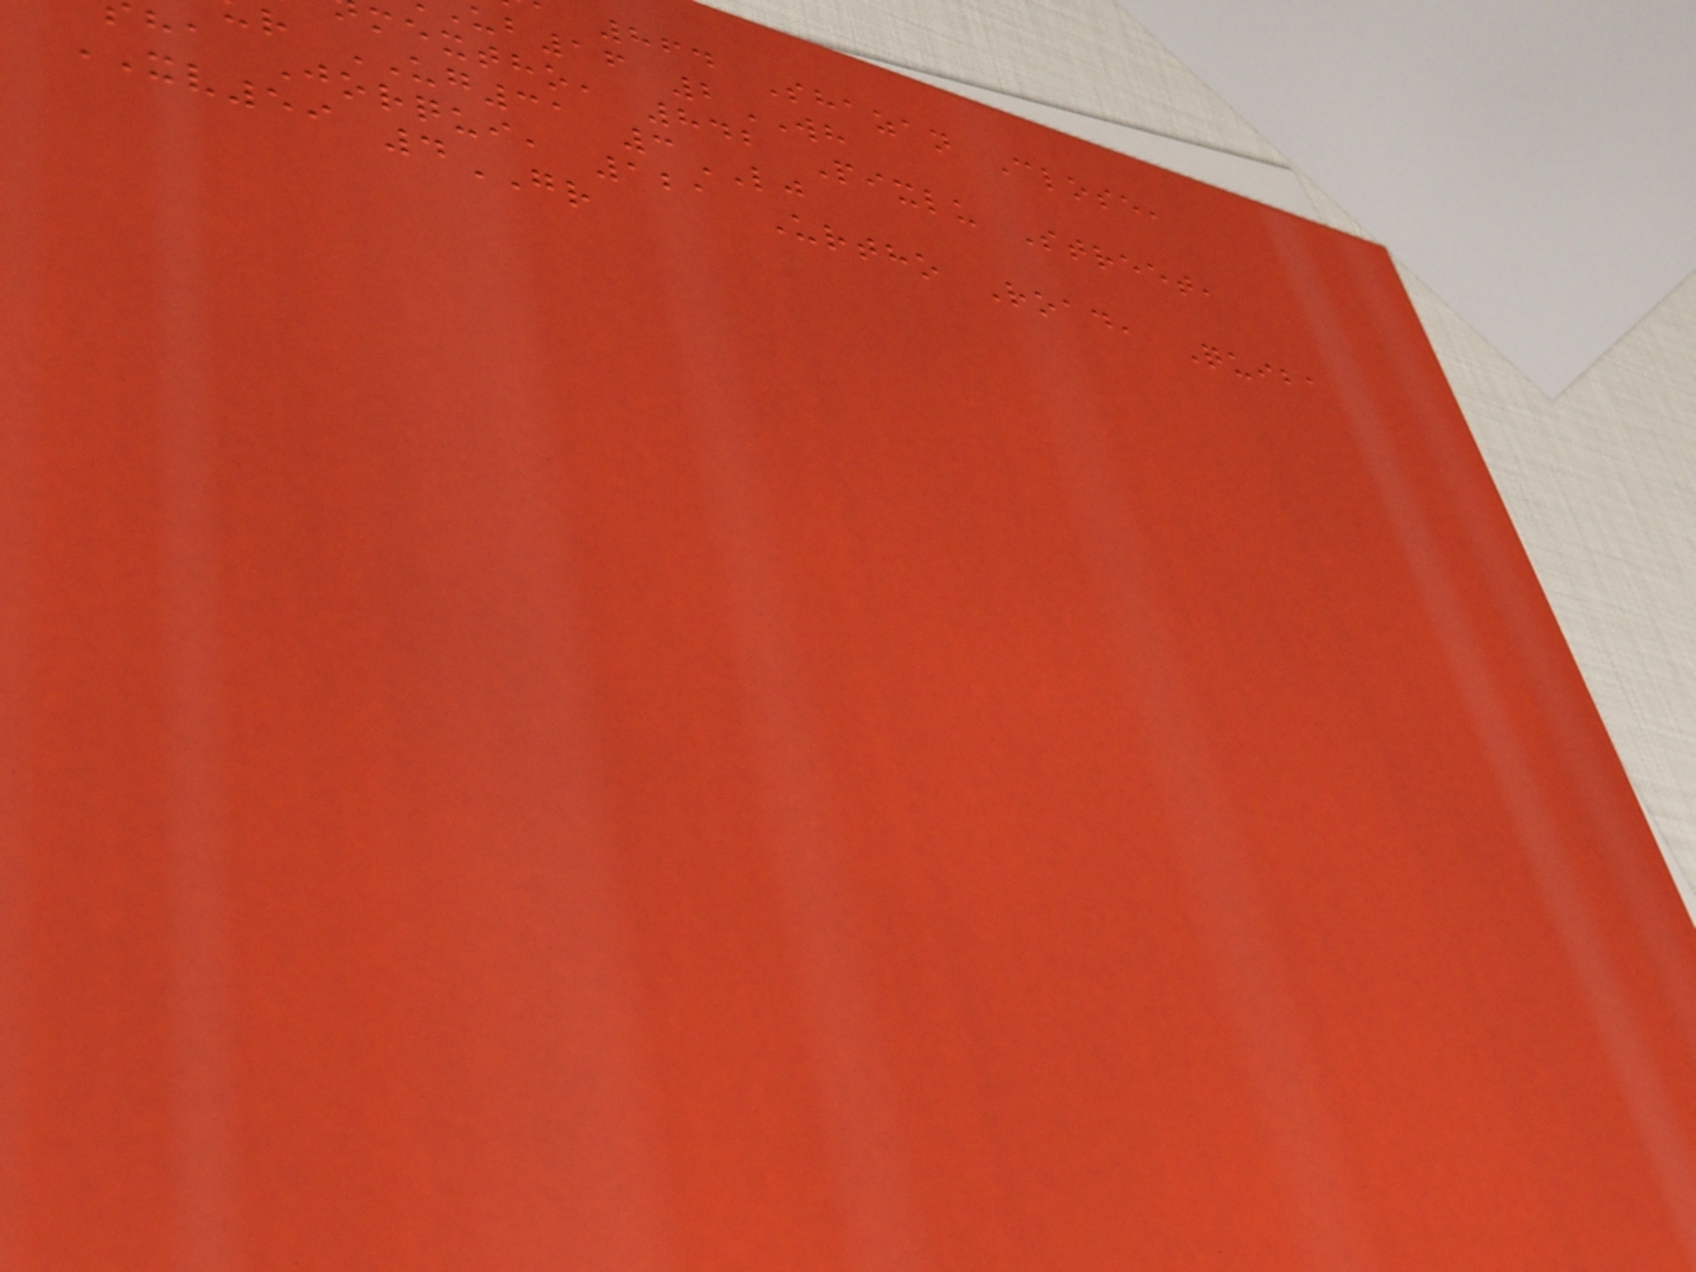864 Shazan Close,
ub16 2WH
mextho, 842 Pixlu Street,
r UG31 3LJ
ha Jorqui, 121 Urtho Road, Quiba
XV59 4GR
